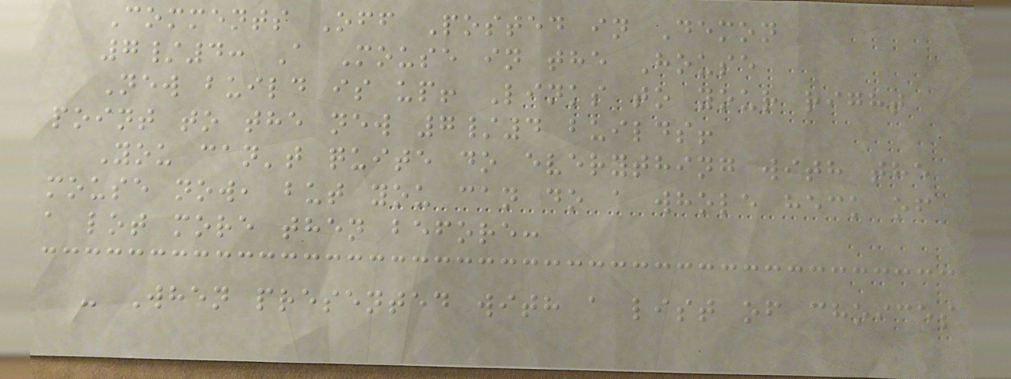Comments Off Posted in Demon
7/4: A Mouse in the House
New build is up! Links to your right
point to the new 7/4 builds!
You can't quite do everything with the
mouse now, but you can do a whole heck of
a lot more then before:
- When presented with a list of choices
